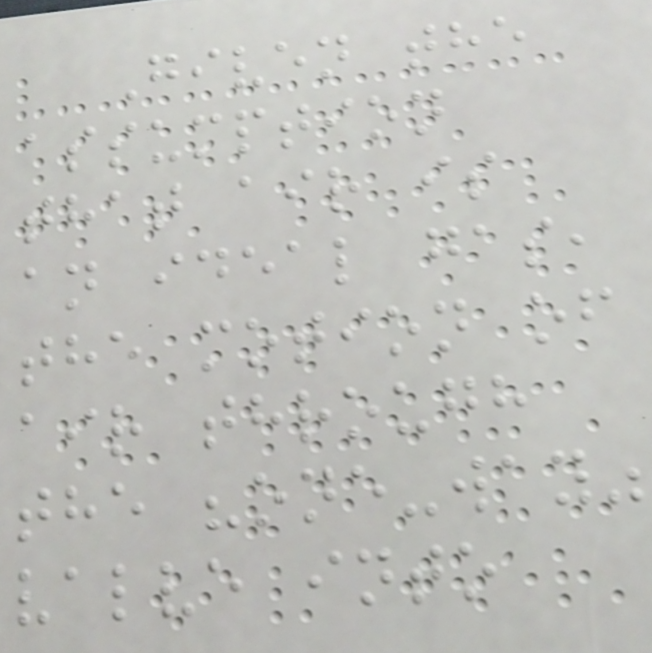Given the
assumption
that air is
an ideal gas,
the motion of
air through
the "one-way"
valve into
